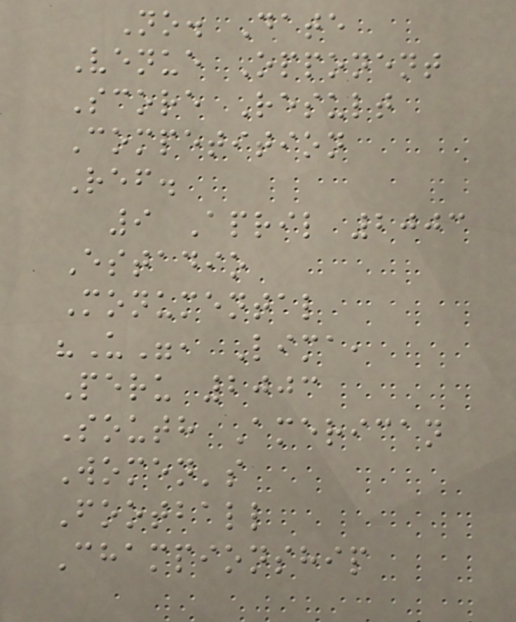No. Date
Venue Opponent
Score Result
Competition
Ref.
9 April 2003
Estadio
Monumental
"U", Lima,
Peru 2003
South American
Women's
Football
Championship
